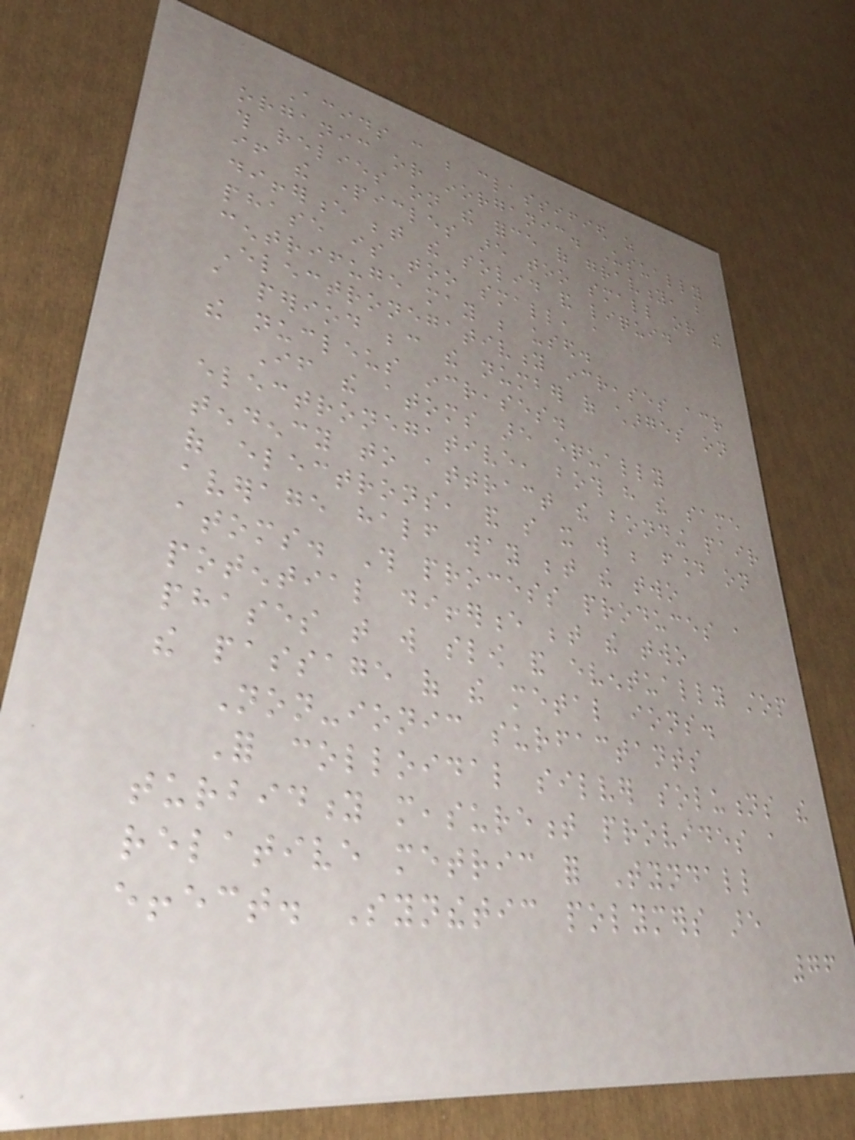Acids can be classified as
organic or inorganic. Usually
this relies on the force of gravity, but
if the particles are too small or the
difference between the solid and liquid
phase is too small, a
centrifuge may be used.
Electronegativity increases across
a period because the number of charges on
the nucleus increases.
If the atoms are equally
electronegative, both have the same
tendency to attract the bonding pair
of electrons, and so it will be found on
average half way between the two
atoms. This process produces a
potential difference between the two
phases that will slow and eventually stop
the passage of the metal ions.
Non-ionic surfactants
For colloidal silver solutions the
turbidity measurement provides a
relative metric for Tyndall
effect. Synthetic polymers are
76
